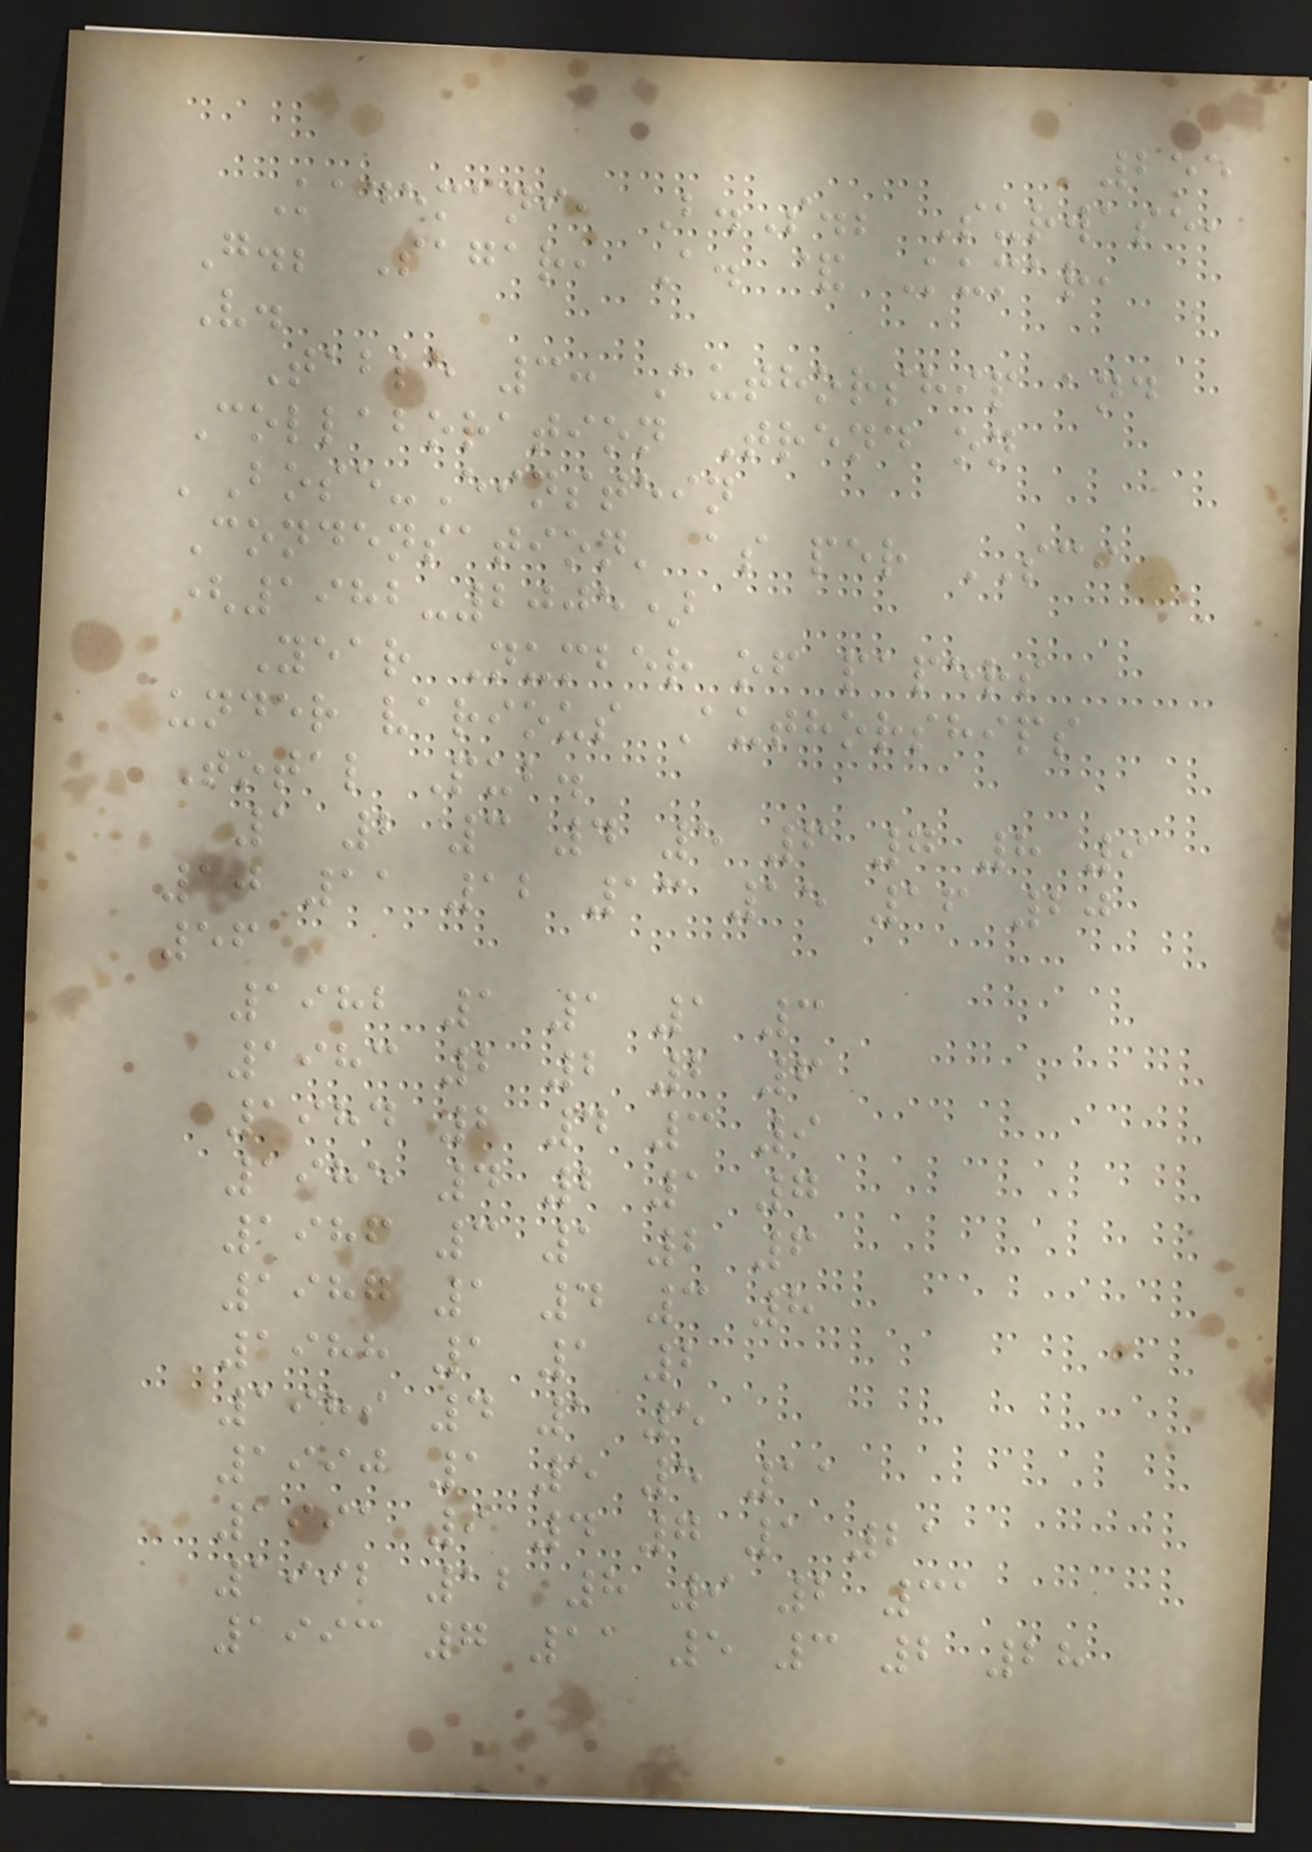255
Kademani, B.S.; Surwase,
G.; Sagar, A. & Kumar,
V.
Table 3: Authorship and
Collaboration Trend on
'Bose-Einstein
Condensation' as per SCI
(1982-2005)
Year Number of papers
under various Authorships
Total Pub.
1 2 3 4 5 6 7 8 9
10 11 12 13 15 16 20
56
1982 1 1 1 3
1983 2 2 2 6
1984 2 4 3 9
1985 4 2 1 7
1986 3 1 2 6
1987 1 4 3 8
1988 1 1 2
1989 4 1 5
1990 1 5 5 11
1991 9 4 7 1 21
1992 12 8 9 2 31
1993 7 11 5 3 2 28
